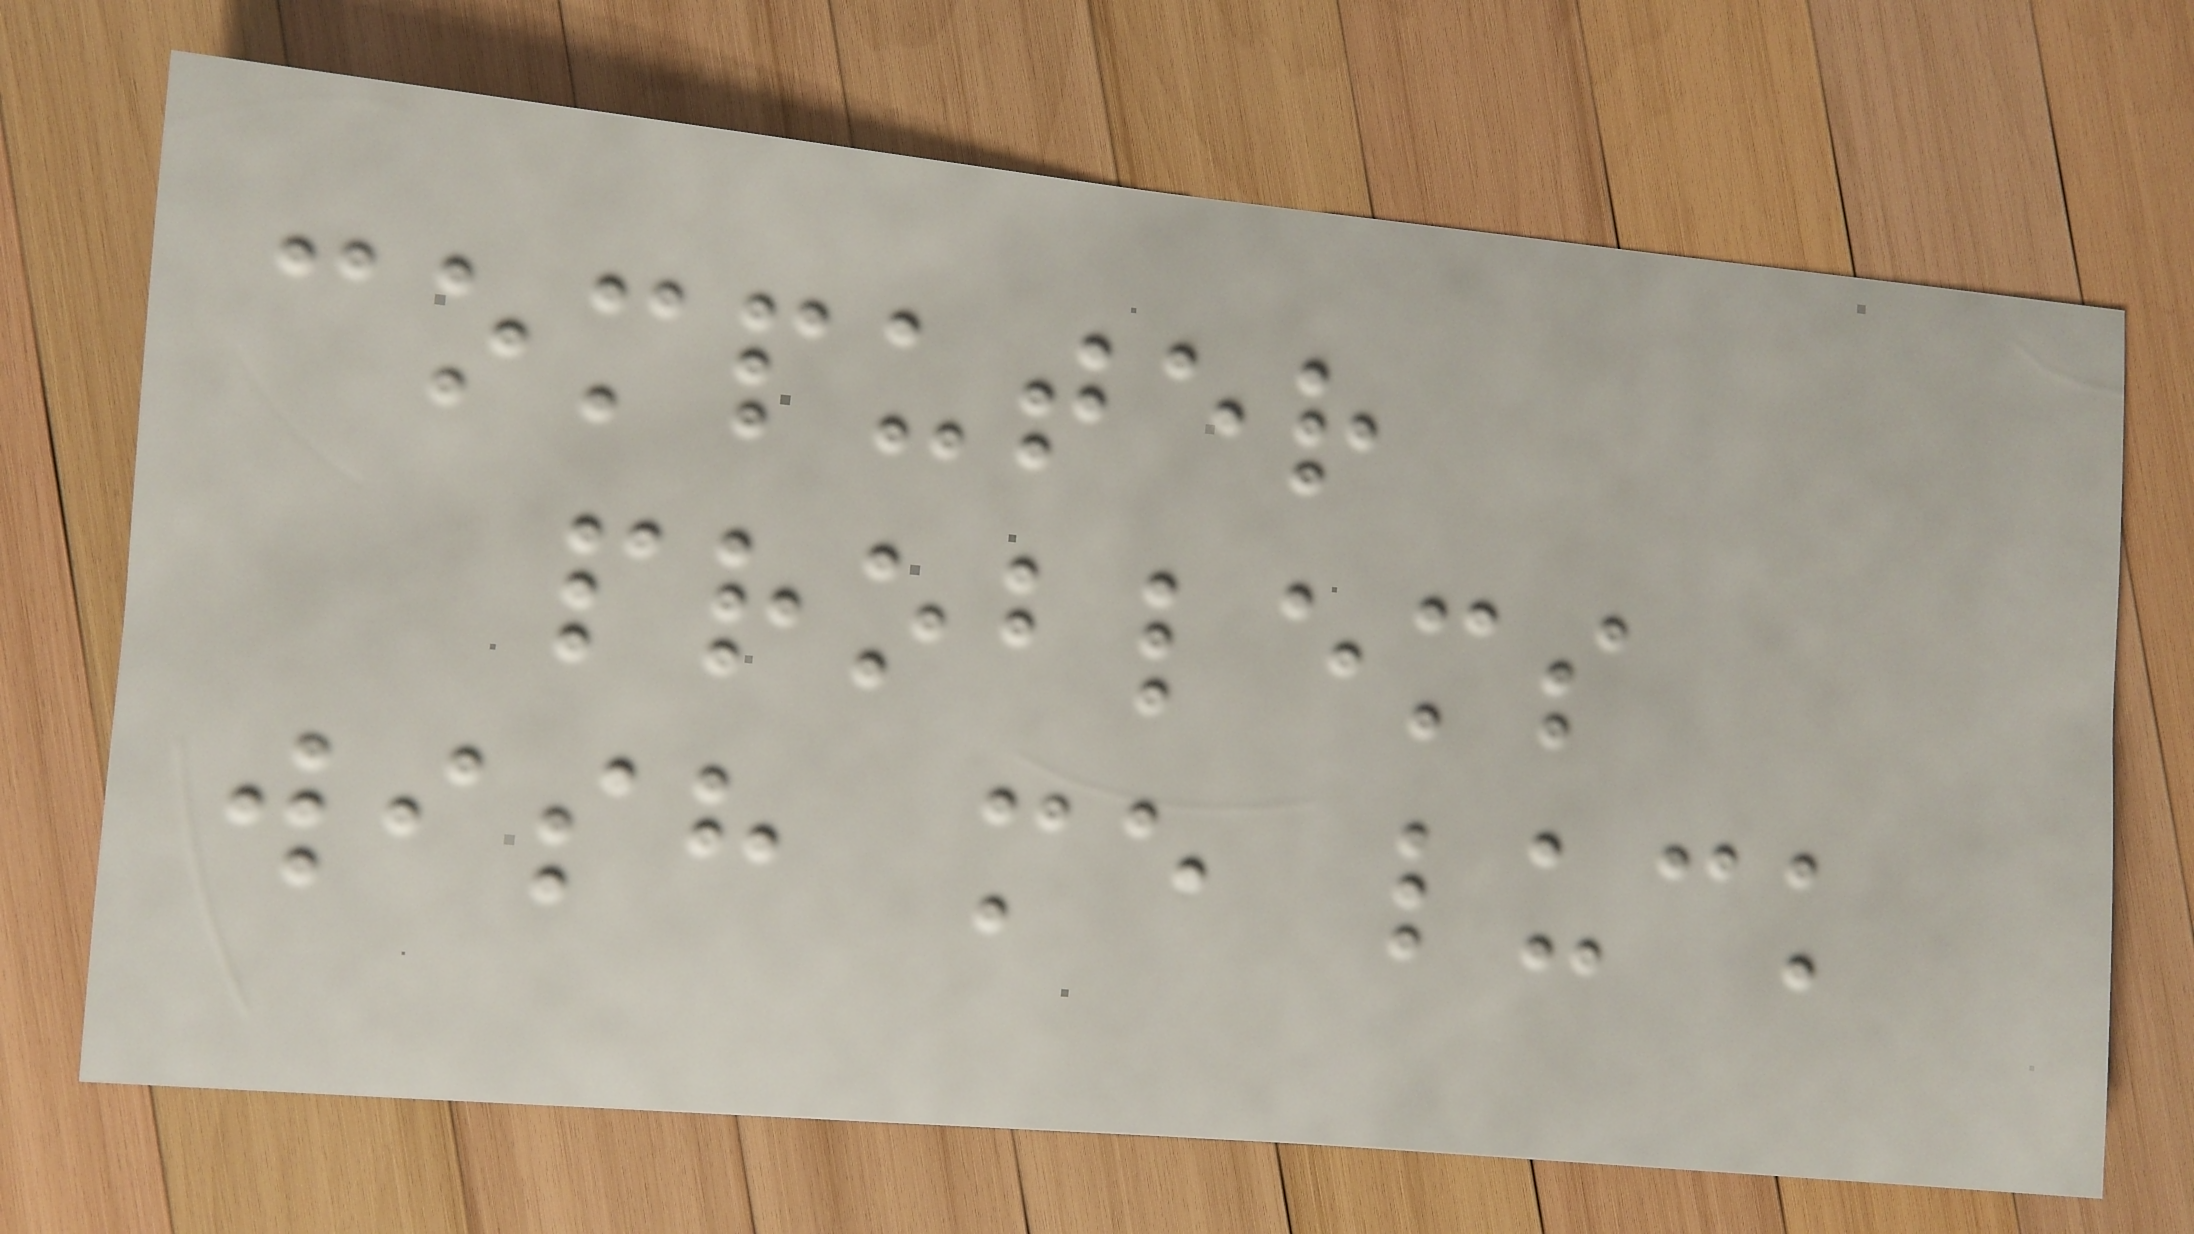computer
problems
wish me luck
